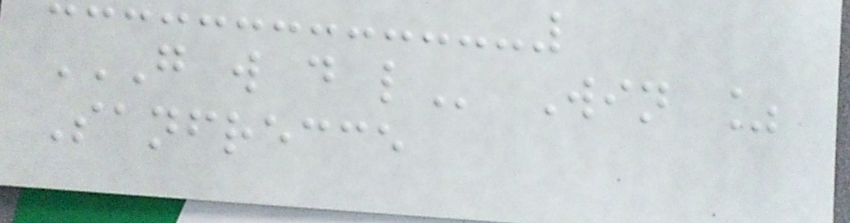G W D L Win %
Sanfrecce
